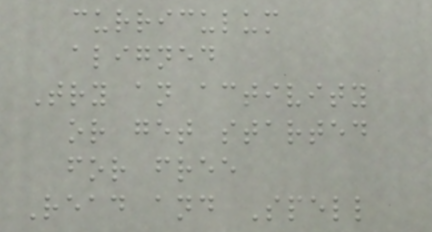curriculum
aligned
Try an activity
or get started
for free
Read and Spell
